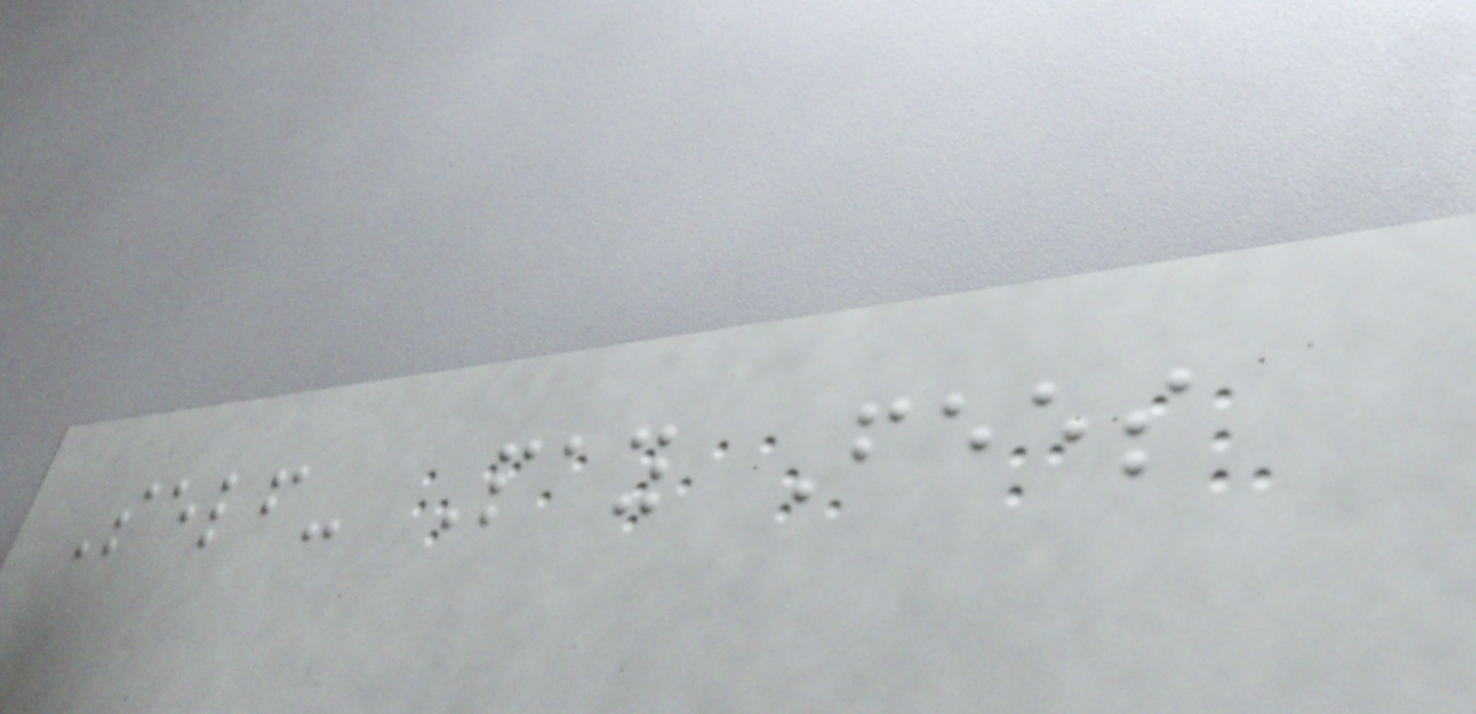Self- Pay Fees
